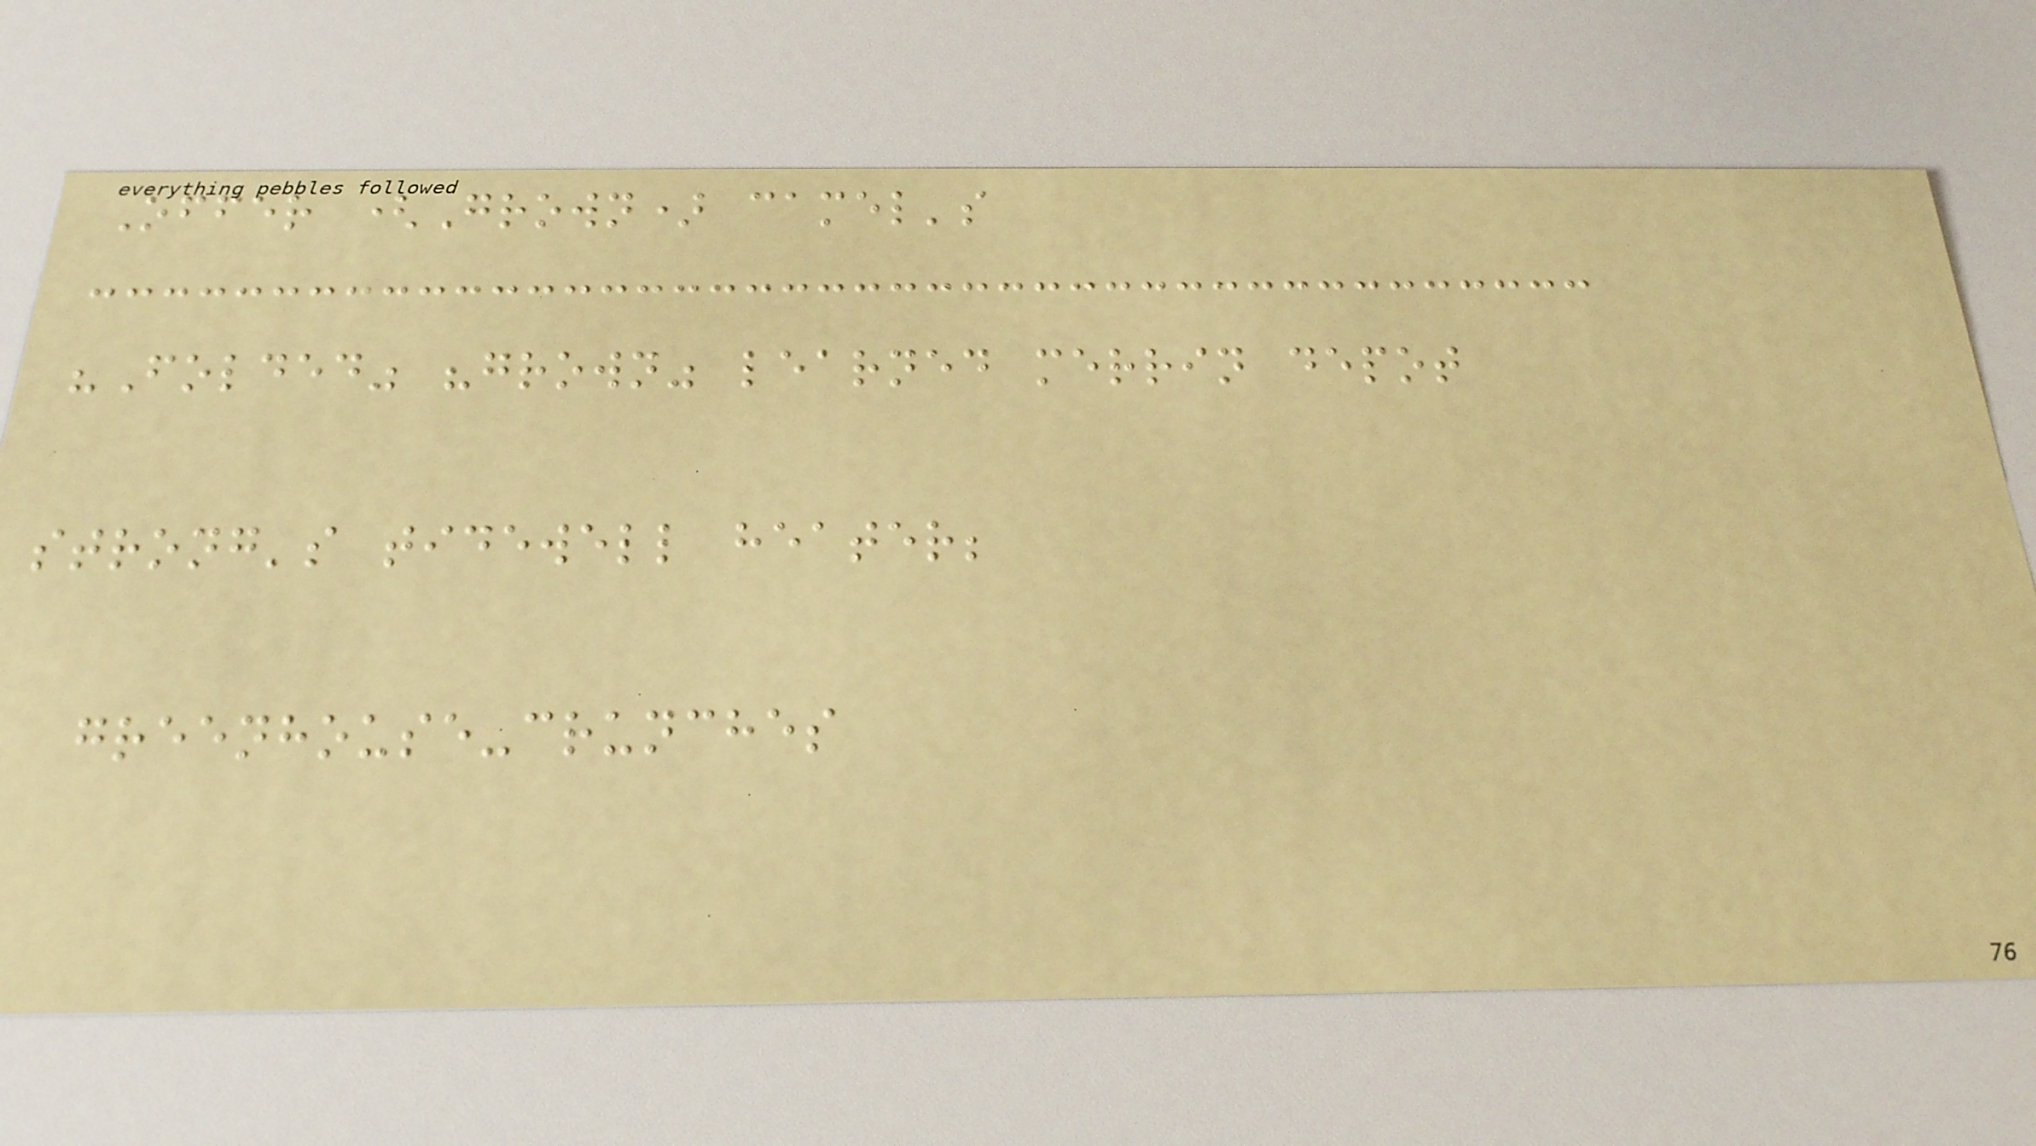Offer (Grown) camel's
"Folded" "grown" learned merrin depot
strong's tidewell heater;
greenhouse-crunches
